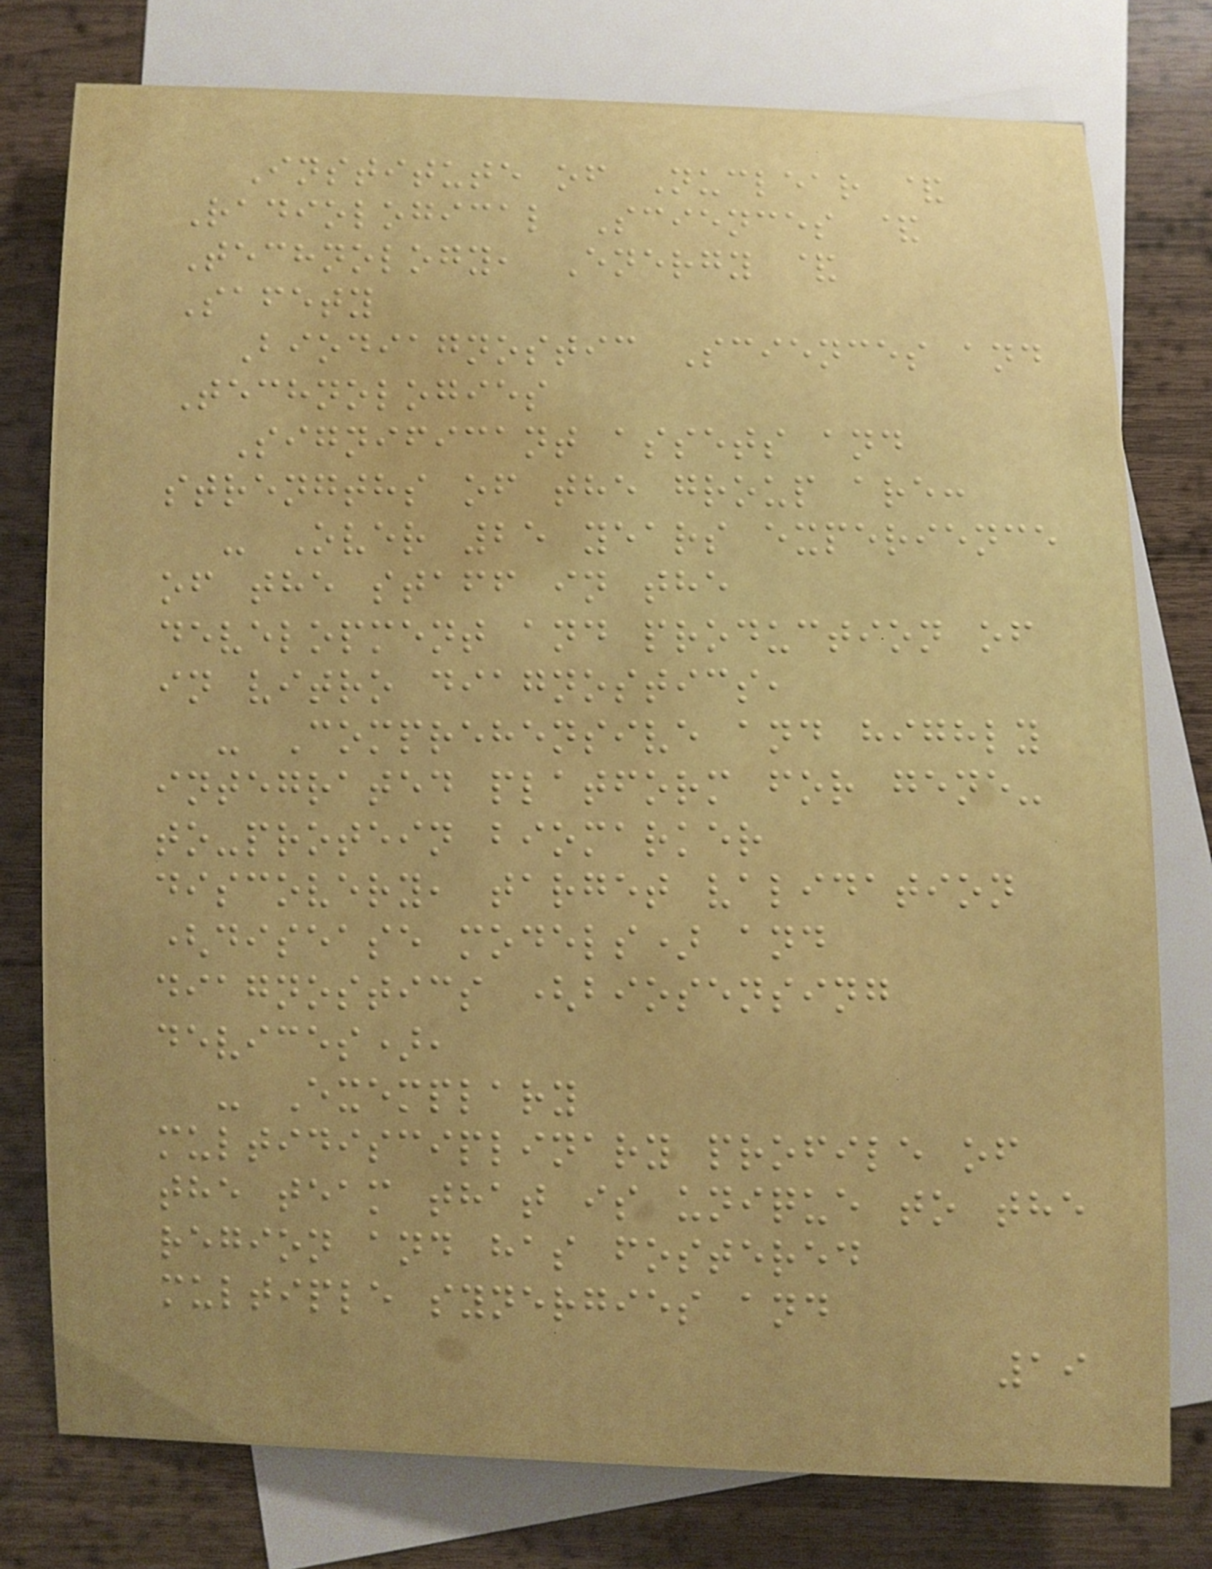Institute of Nuclear &
Radiological Sciences &
Technology, Energy &
Safety
Biodiagnostic Sciences and
Technologies
Significant assets and
strengths of the group are:
- Over 25 years experience
of the staff in the
development and production of
in vitro diagnostics,
- Comprehensive and highly
integrated platform for gene-
to-protein biomarker
discovery, target validation
(disease models) and
diagnostics (biosensing
devices),
- Exemplary
multidisciplinary profile of
the team that is unique to the
region and has fostered
multiple synergies and
19
